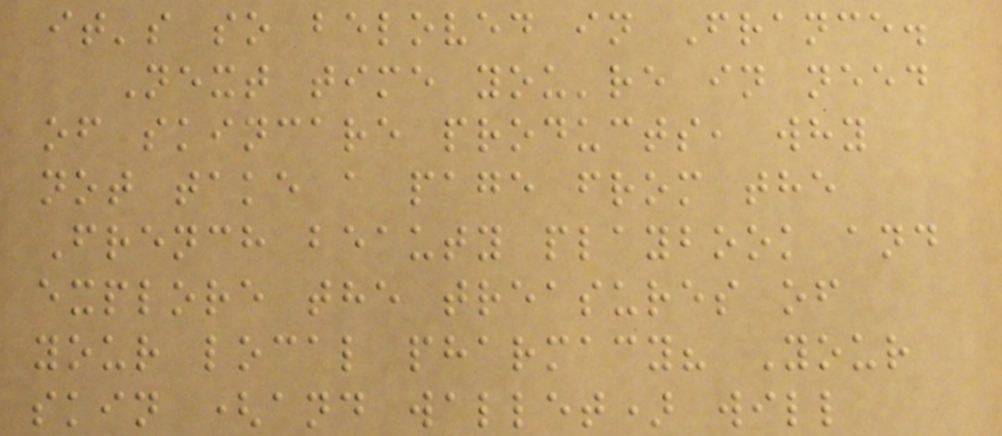it's so beloved in France.
Next time you're in need
of skincare products, why
not take a page from the
French beauty playbook and
explore the treasures of
your local pharmacy? Your
skin (and wallet) will
